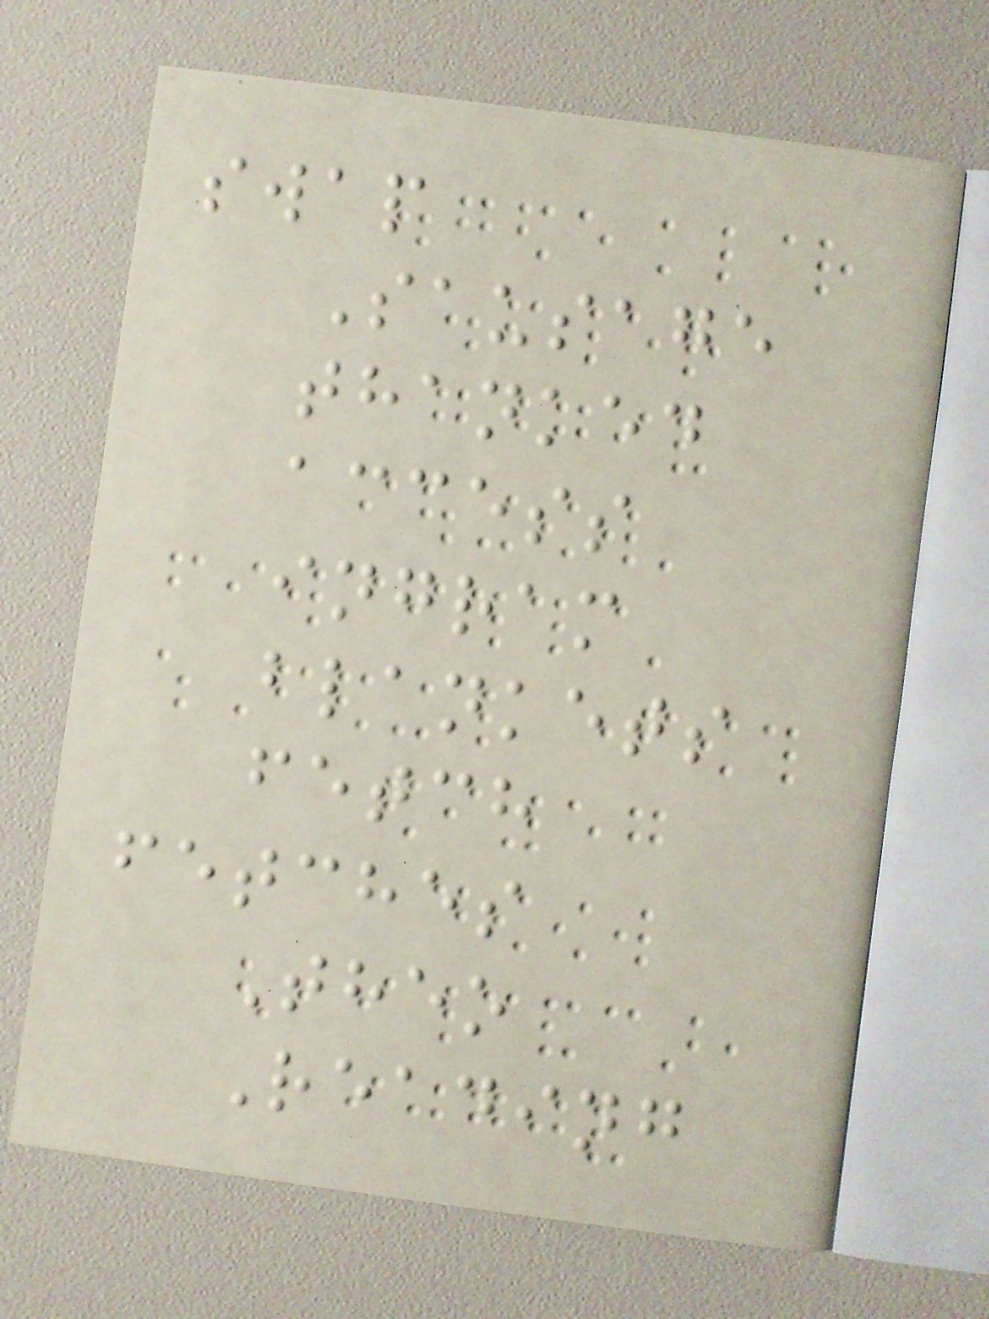swap
Sausage
thanked
access
ingram
blankets
fetch
fetches
Theo
Reading
